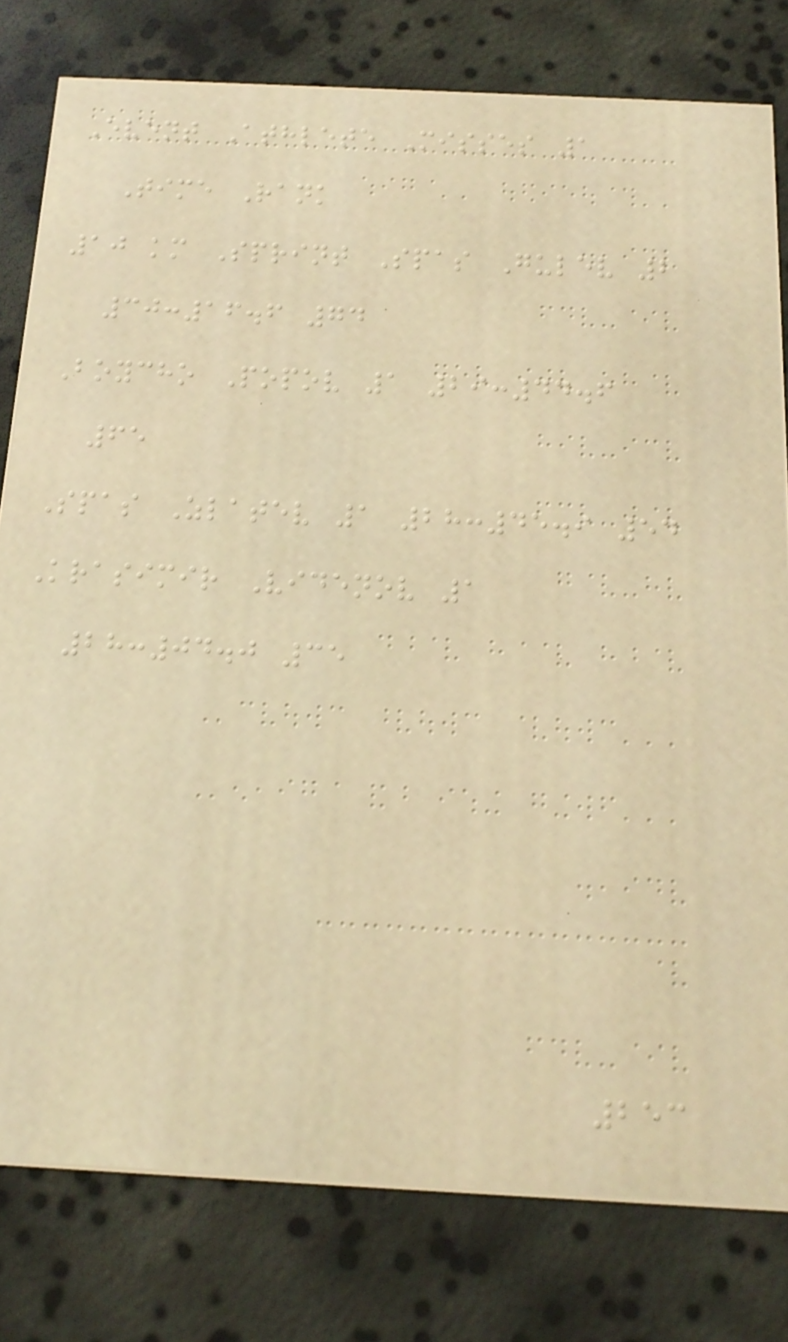Event Athlete Misses 1
Time Rank
10 km Sprint Spas Gulev 2
30:16.6 74
Boycho Popov 1 29:44.6
65
Spas Zlatev 1 28:45.9 54
Krasimir Videnov 1
28:04.0 35
253
